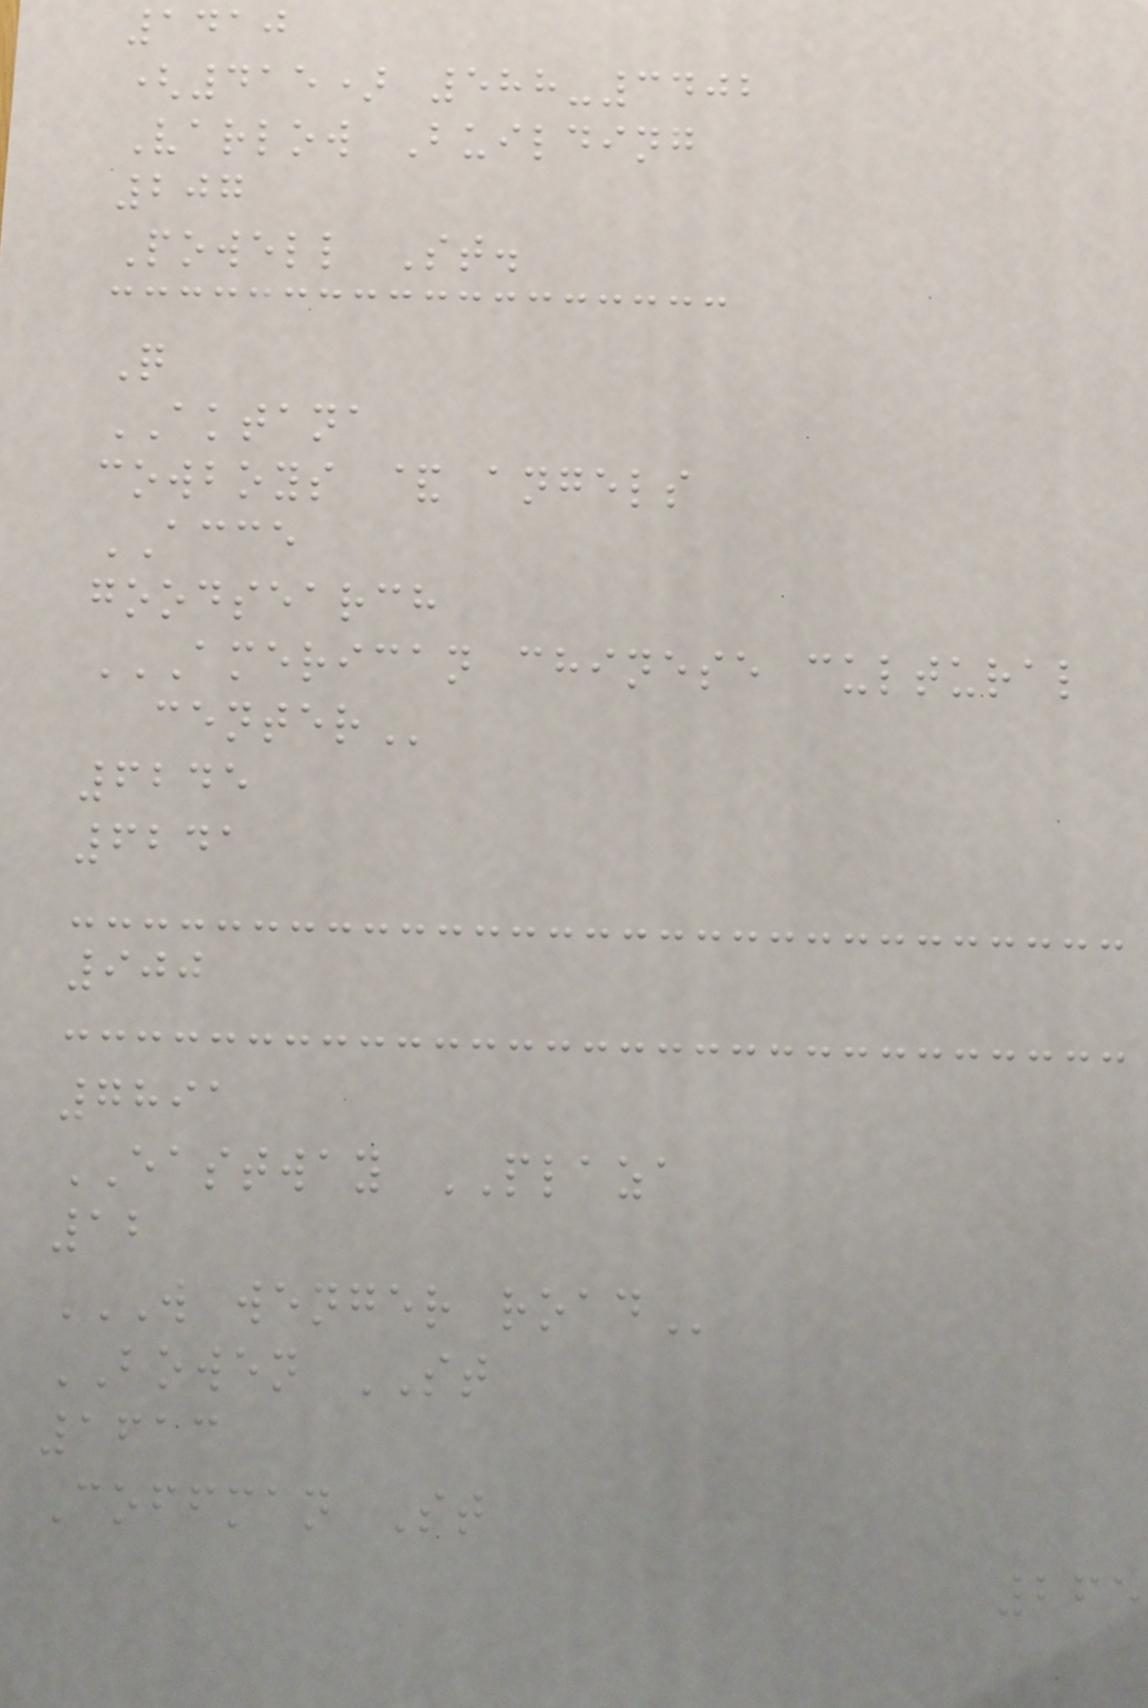1410
(415) 588-3402
Varlow Building
207
Powell St.
Q
AKTANA
cowboys & angels
ACCE
goodsearch
AMERICAN CHINESE CULTURAL
CENTER
6245
6241
900
7891
EASTWAY PLAZA
12
W WENGER ROAD
BOWEN ST
1613
Coffman St
265
